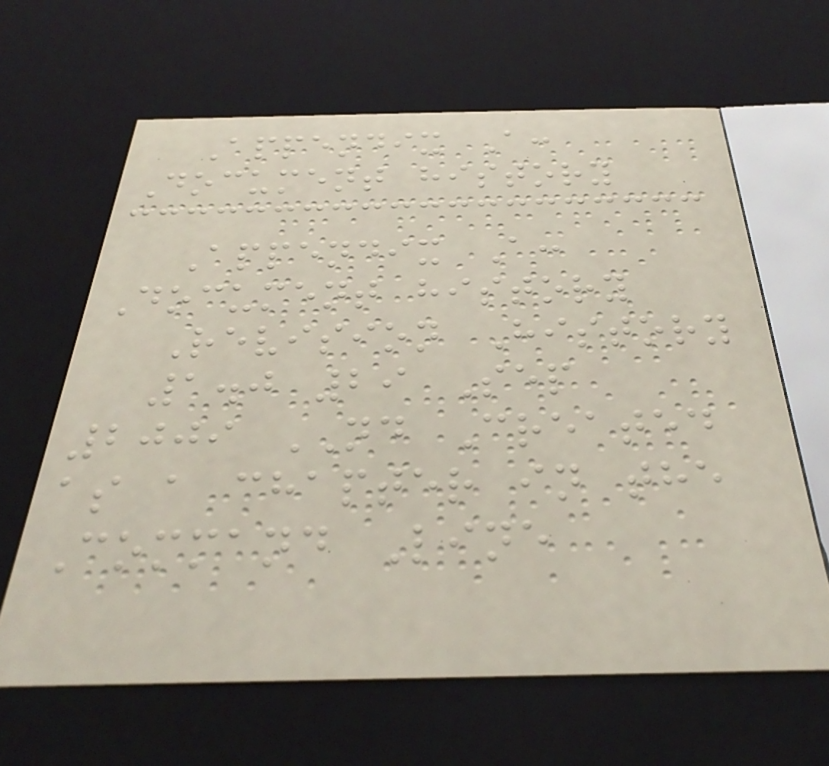Appendix A:
Document history
Appendix A:
Document history
Revision History
1.0 29 Sep
2009 ND Created
as a chapter in the
Command Line
